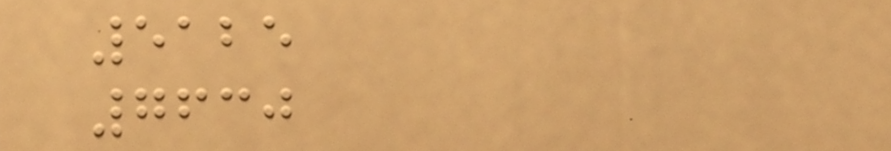5125
7630
